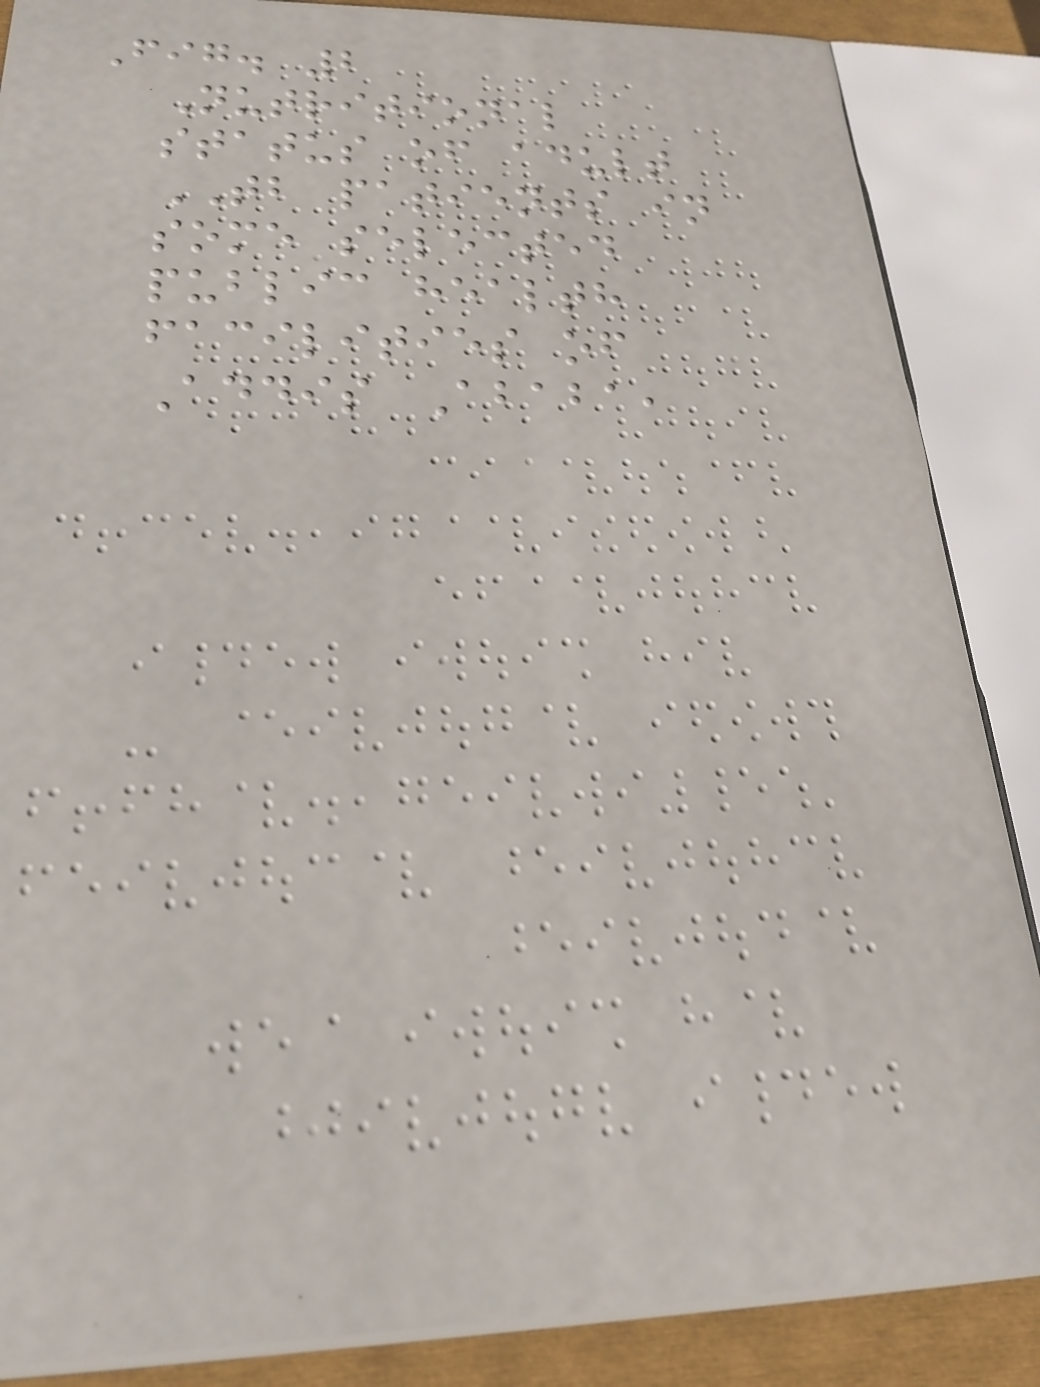Fig. 2
Nutritional
status of adult
TB patients in
some selected
public health
facilities of
Addis Ababa,
